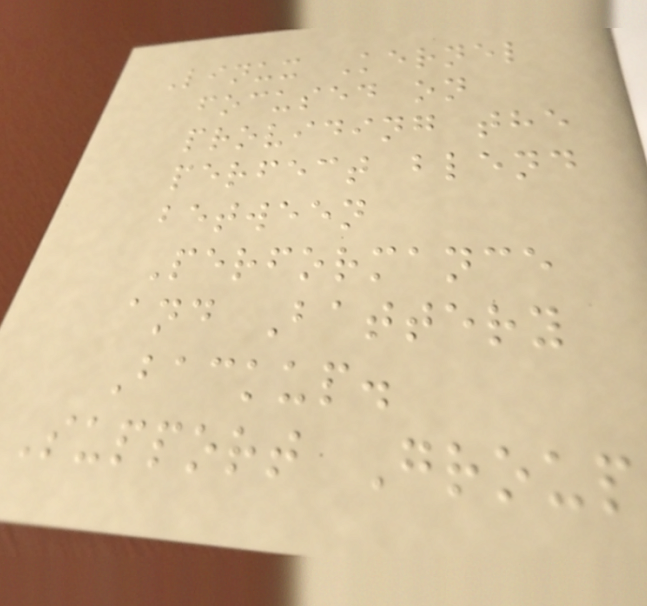Linux Kernel
focused on
providing the
perfect blend
between
Performance
and Battery
Backup.
Support Group
